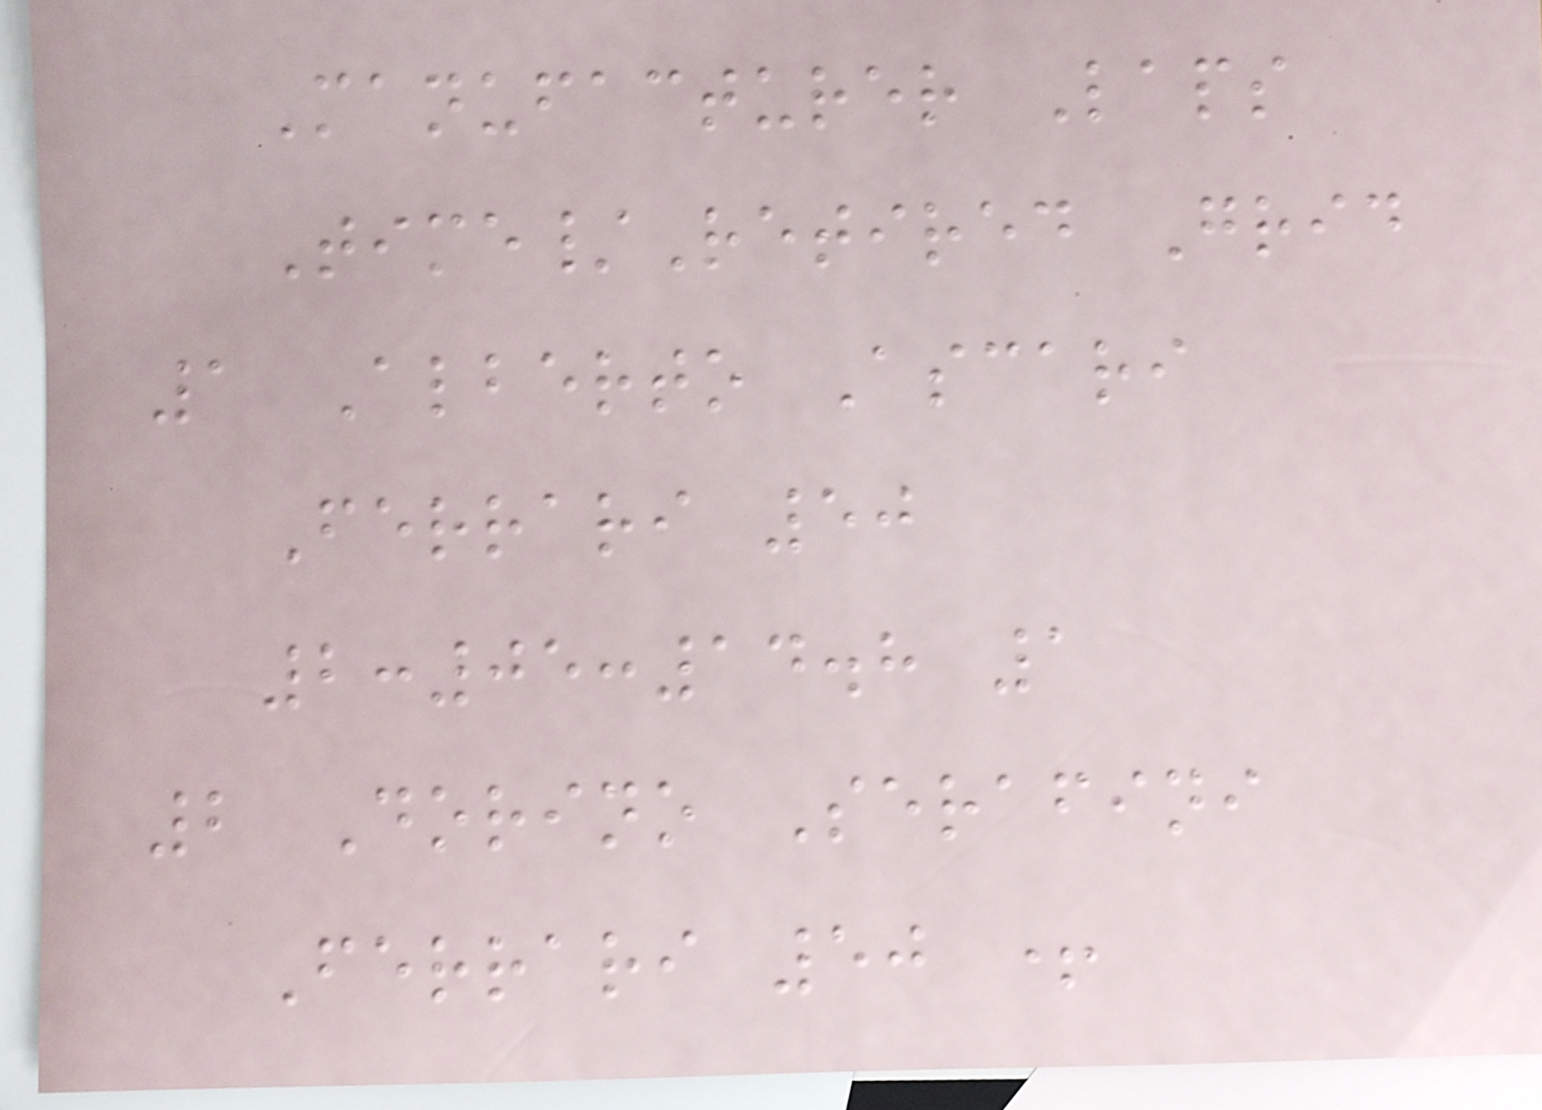Manufacturer Laps
Time/Retired Grid
1 Alberto Ascari
Ferrari 50
2:05:14.8 1
2 Dorino Serafini
Ferrari 50 +
